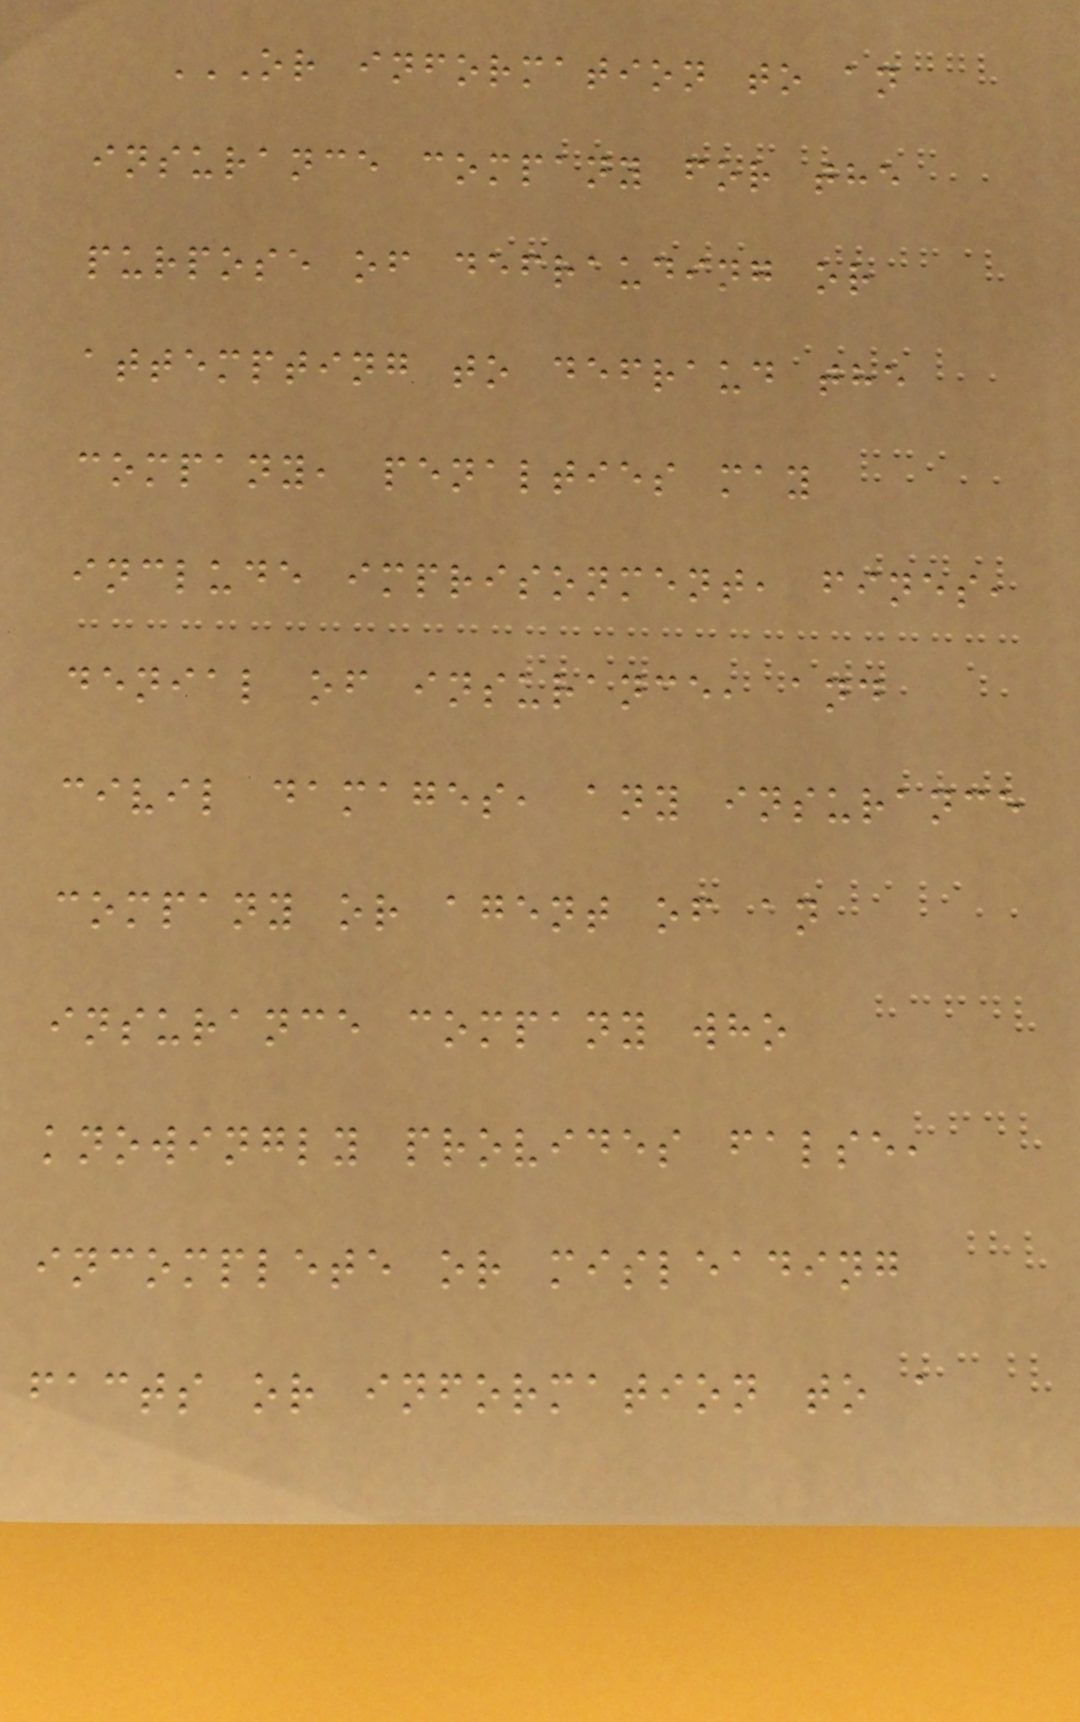OR INFORMATION TO AN
INSURANCE COMPANY FOR THE
PURPOSE OF DEFRAUDING OR
ATTEMPTING TO DEFRAUD THE
COMPANY, PENALTIES MAY
INCLUDE IMPRISONMENT, FINES,
DENIAL OF INSURANCE, AND
CIVIL DAMAGES, ANY INSURANCE
COMPANY OR AGENT OF AN
INSURANCE COMPANY WHO
KNOWINGLY PROVIDES FALSE,
INCOMPLETE OR MISLEADING
FACTS OR INFORMATION TO A
